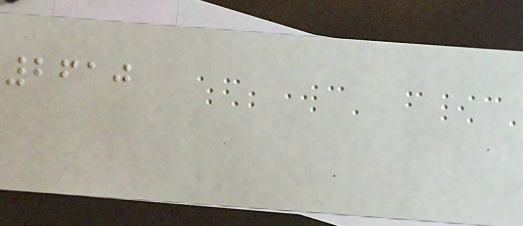2610
